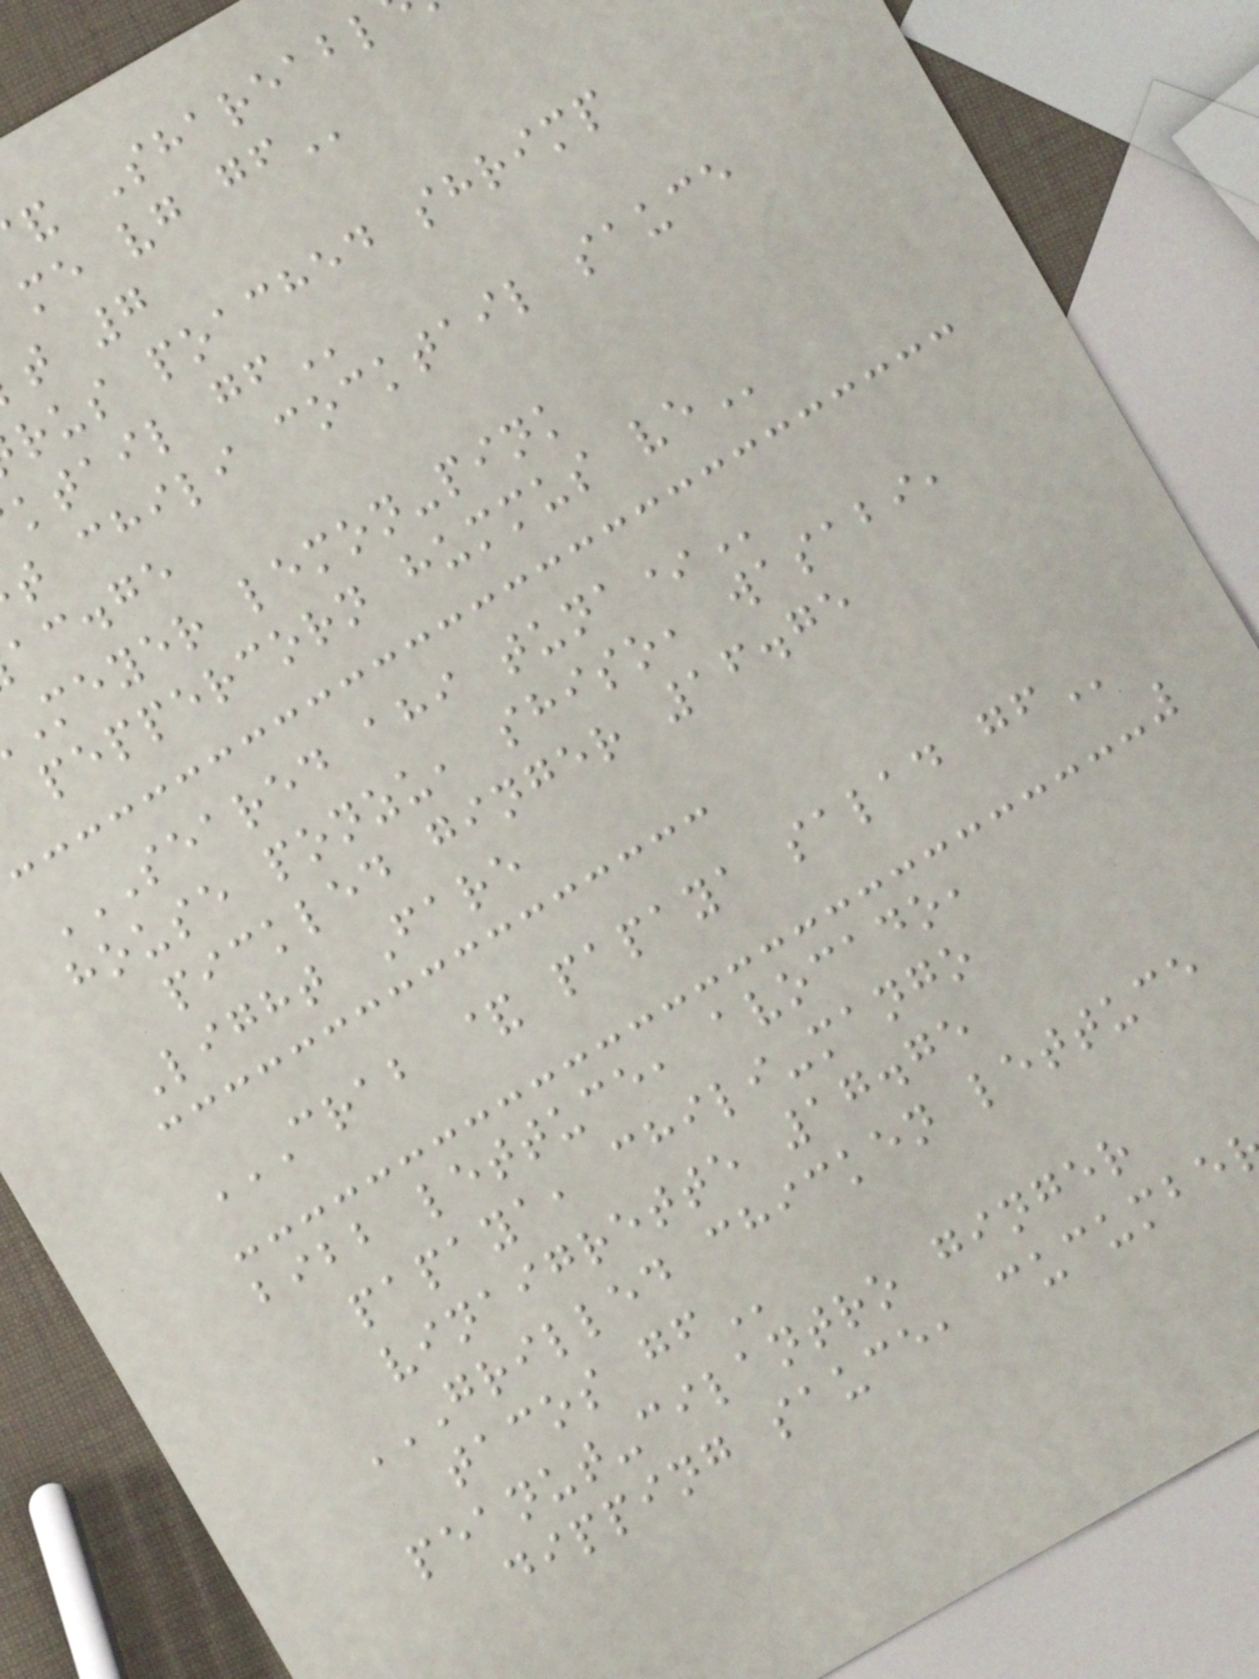Shareabl
me vg
t 7
rus poached shrimp
ktail
t chili cocktail sauce
ac.ge
meyer lemon-pink
peppercorn hummus
SEARED AHI TUNA*
house ponzu, shiso, wasabi,
pickled ginger 16.75
Light Fare
CRAB & PAPAYA SALAD GF
bibb lettuce, avocado,
papaya, chili-mango
vinaigrette 17.75
GRILLED CHICKEN LETTUCE
tacos
peanut-cilantro ginger
dipping sauce, cucumbe
